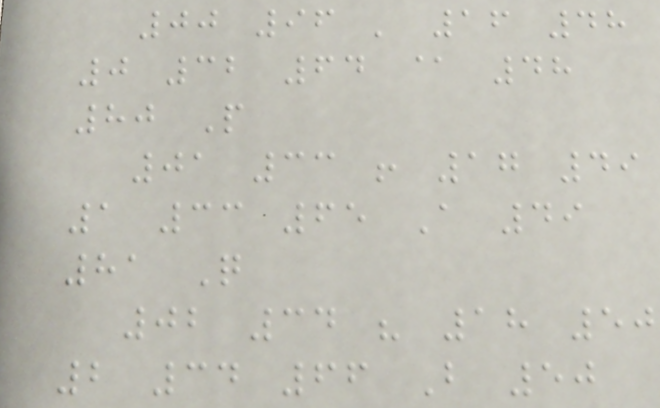00 96 ' 16 48
0 32 64 @ 48
80 P
01 33 ! 17 49
1 33 65 A 49
81 Q
02 34 " 18 50
2 34 66 B 50
